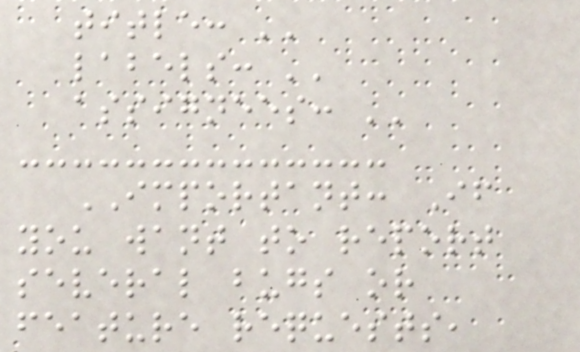title: ''
labels: ''
assignees: ''
IMPORTANT: If
you want to report
several bugs or
feature requests,
